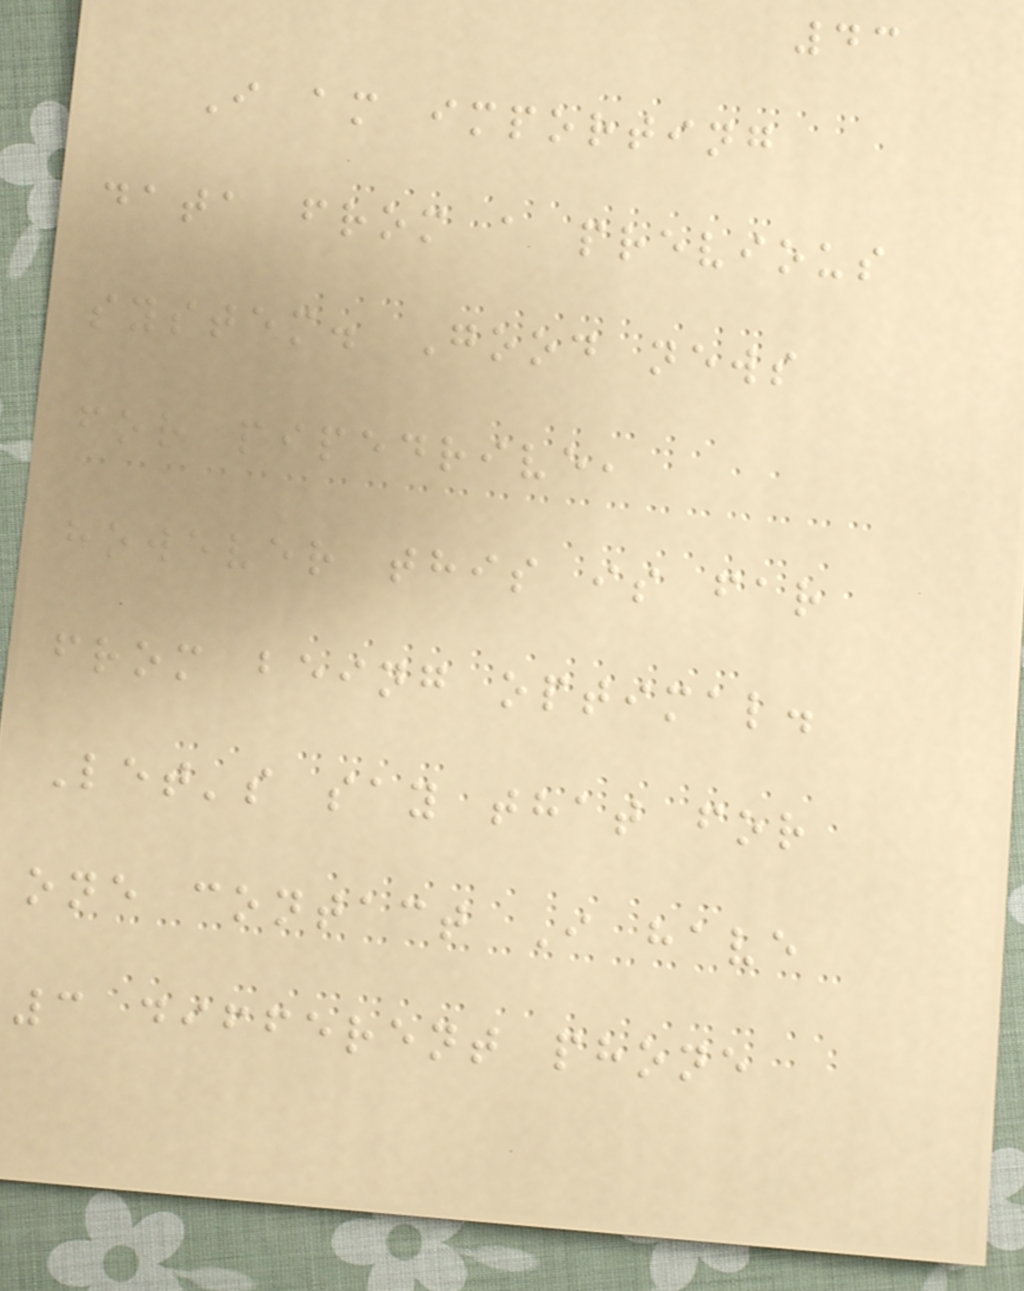43
I am importing
data from a previous
system. Good news
for pipedrive,
however this is far
from being optimal.
Let's say that for
one contact I have
3 different phone
